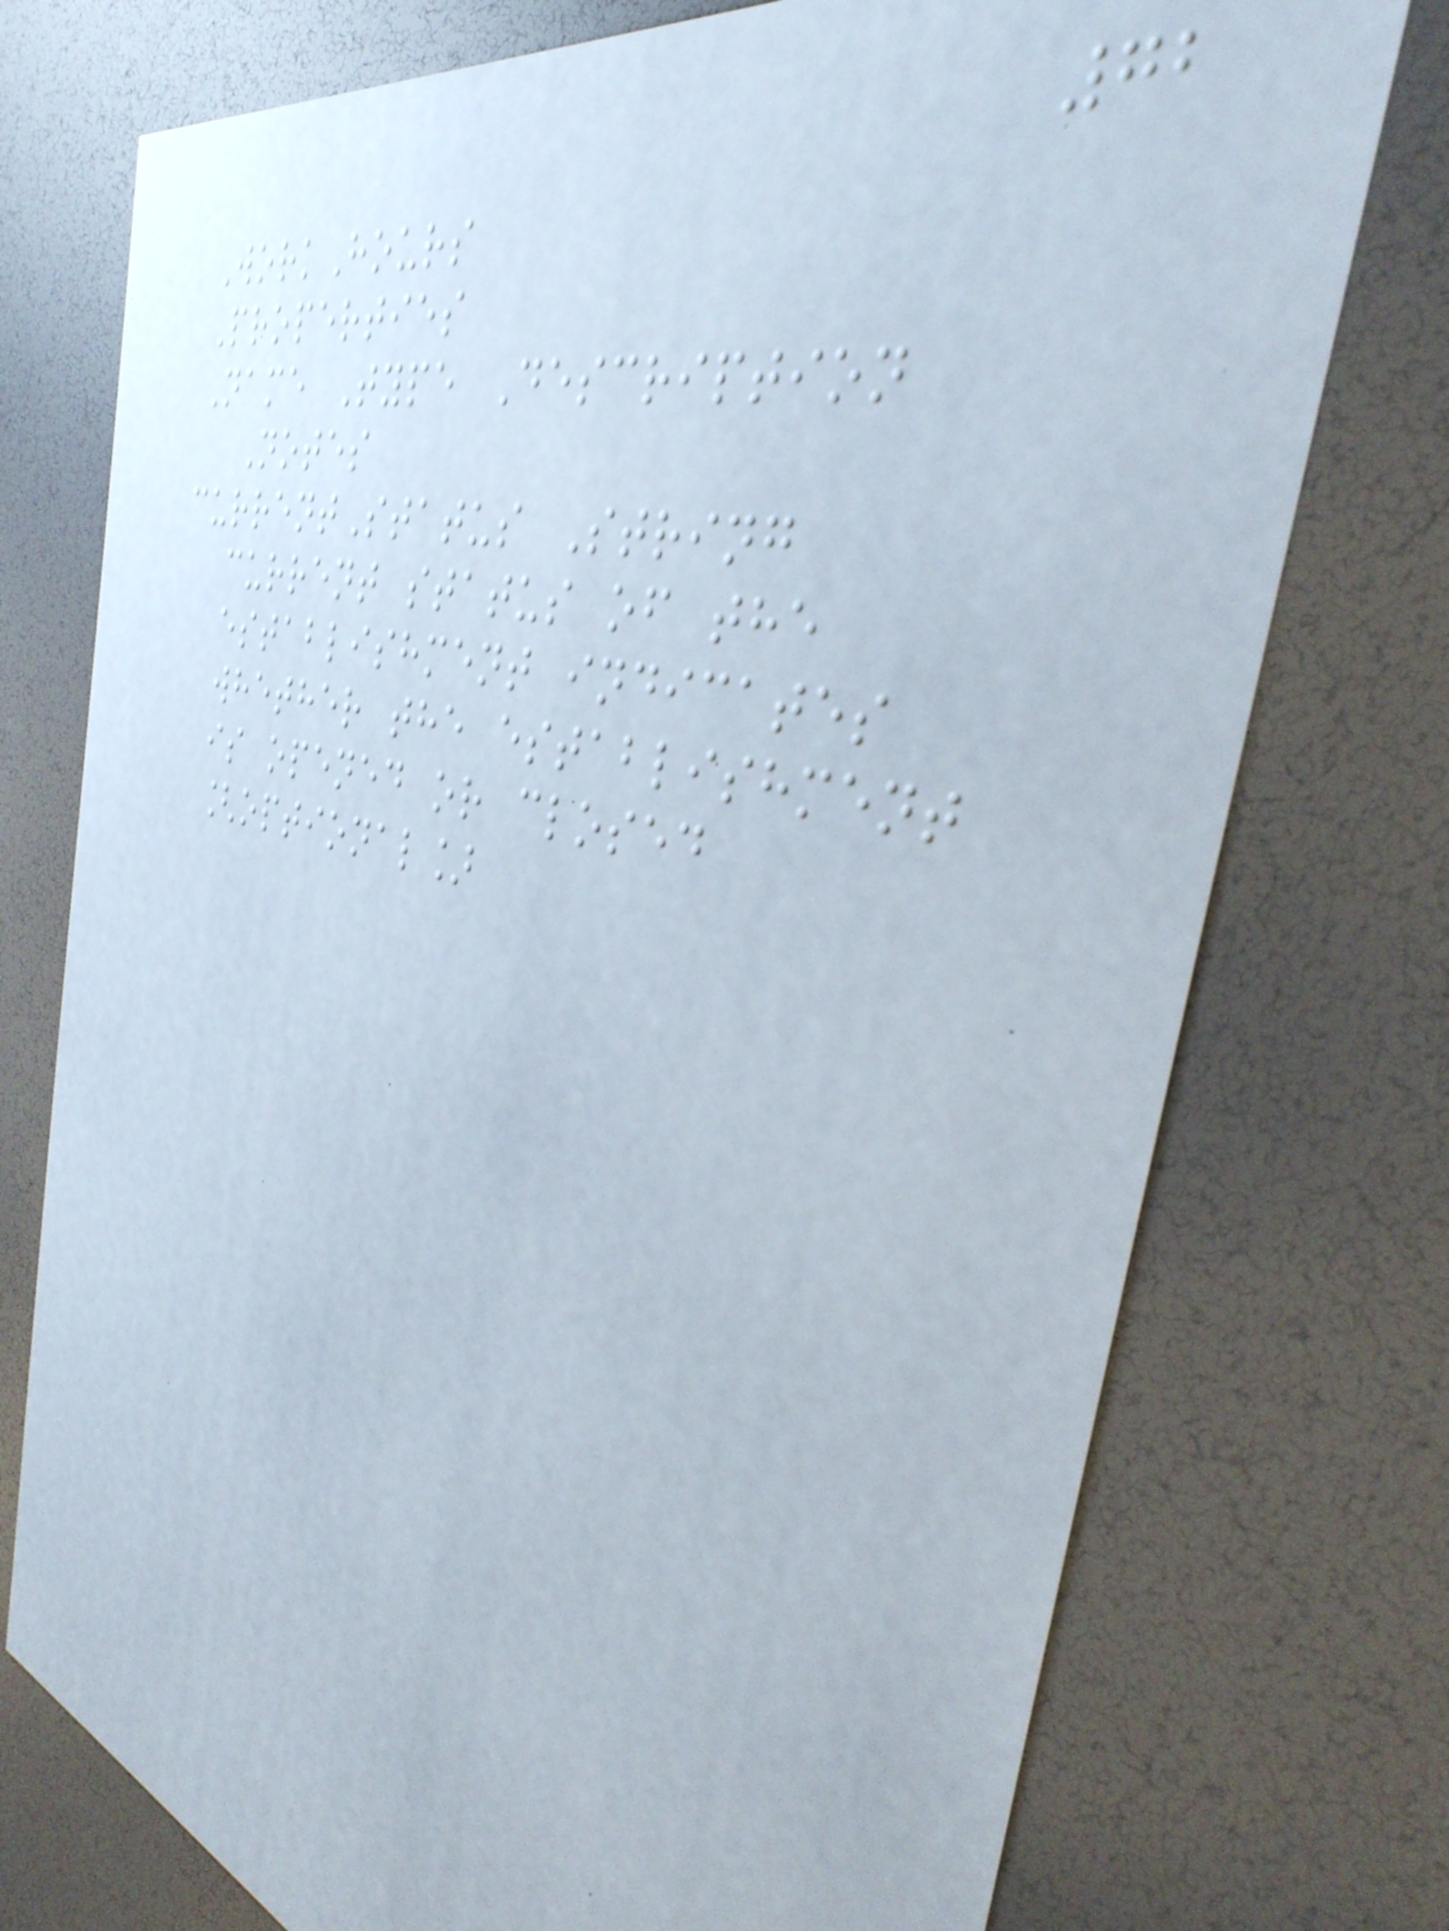72
WorkHours
Properties
Name Type Description
Notes
currentStatus String
current status of the
establishment indicates
whether the establishment
is opened or closed
[optional]
